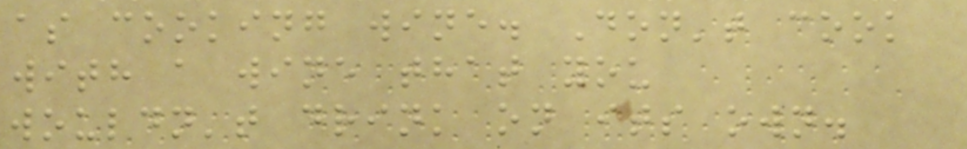as cooking wine. Don't cook
with a wine that you
wouldn't drink on its own.
